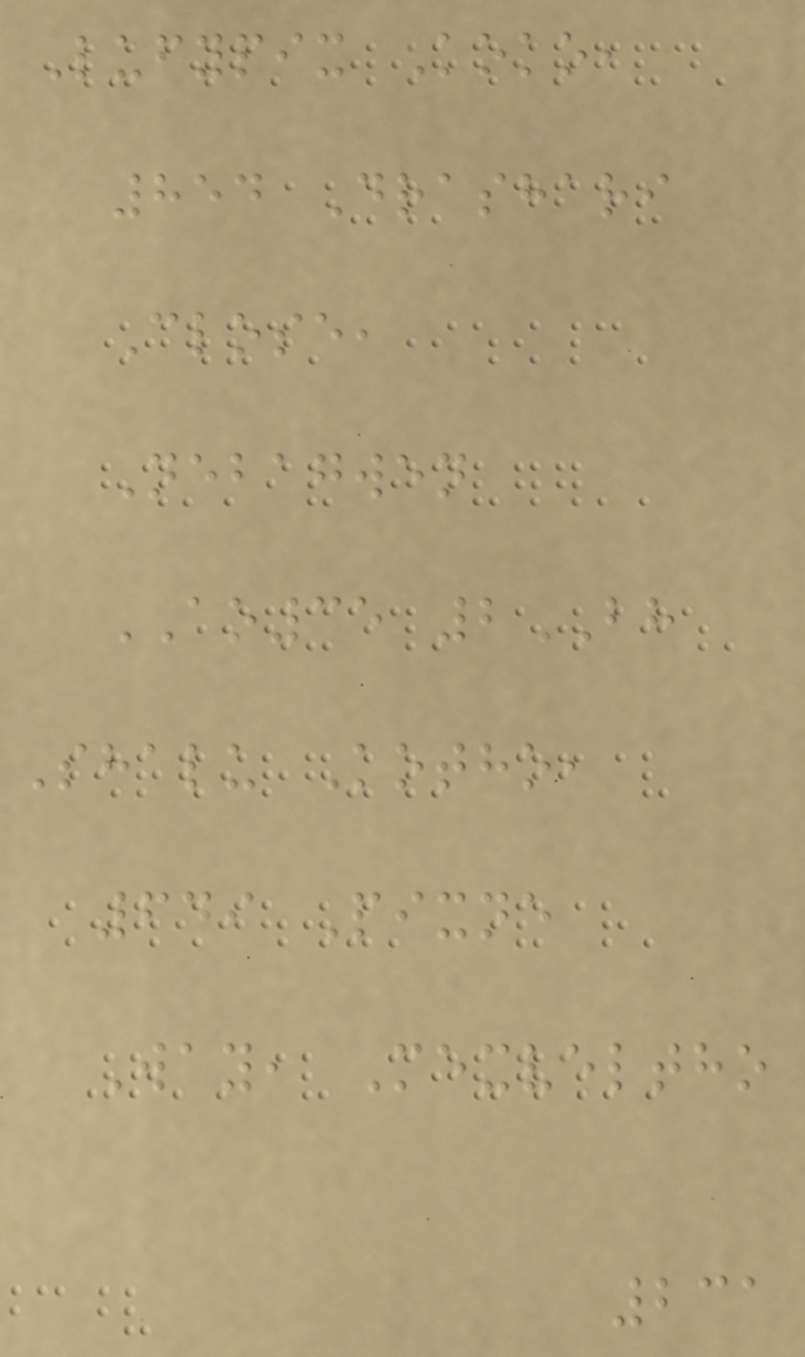Lufypix Koko,
854 Drashari
Close,
Nebagwen
AO35 2BH
Shalu Kotho,
649 Pixne
Way, Mexveltho
231
